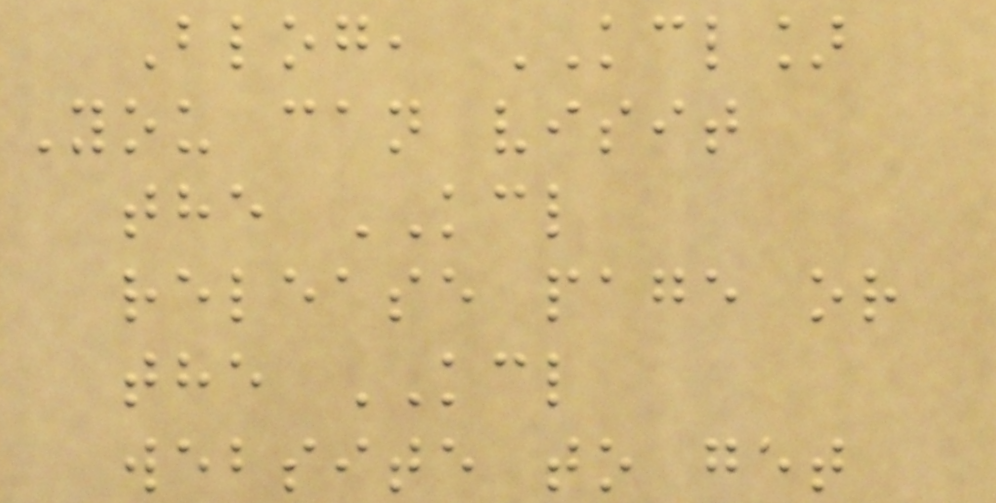Blog, KCL]
You can visit
the KCL
release page or
the KCL
website to get
